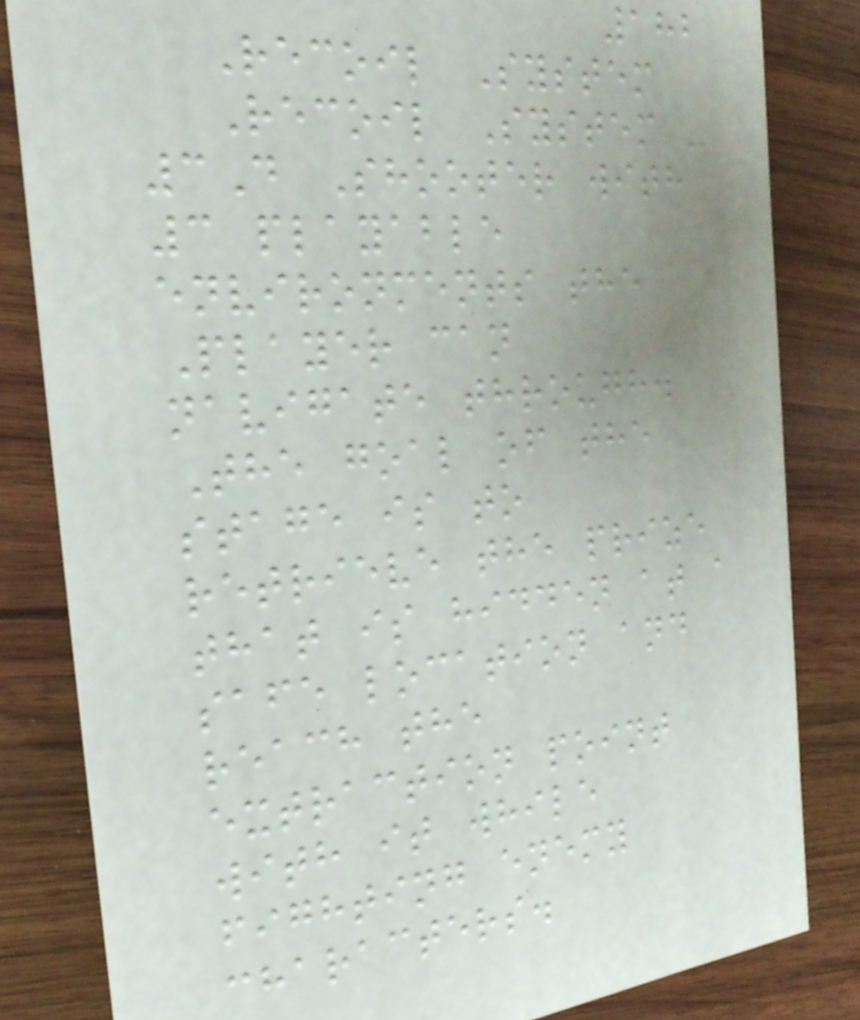182
Recoil System
Recoil System -
3D Shooter with
3 playable
environments the
Player can
navigate through.
The goal of the
stage is to
retrieve the prize
that is hidden at a
safe location and
reach the
extraction point
with it while
fighting enemy
characters.
